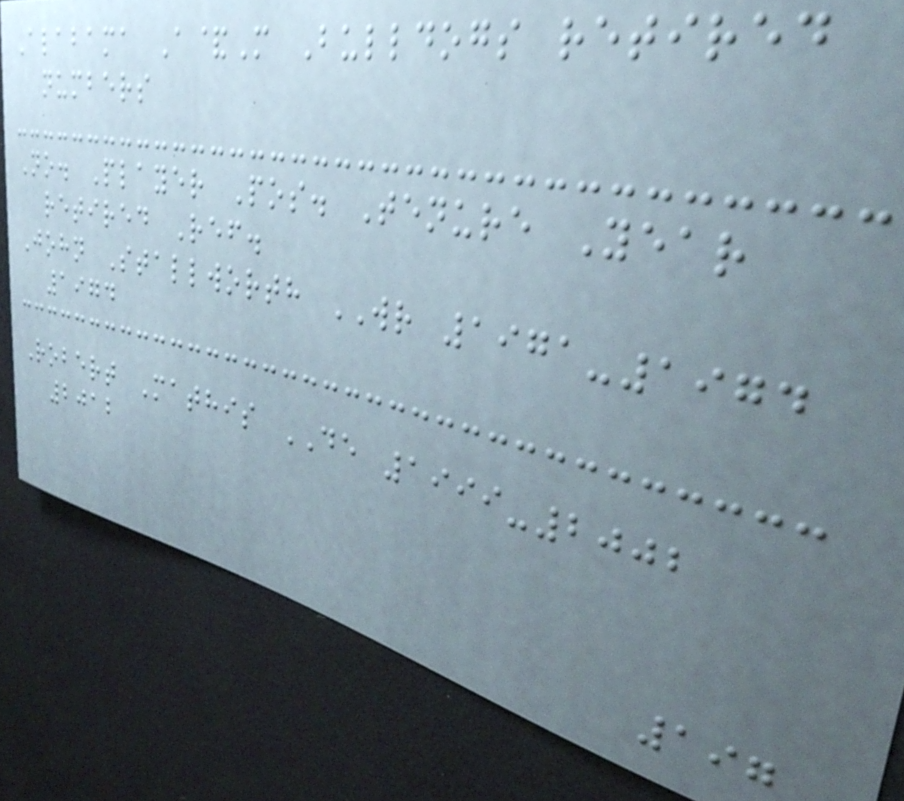Alabama A&M Bulldogs retired
numbers
No. Player Pos. Tenure Year
retired Ref.
John Stallworth WR 1971-1974
1974
Robert Mathis DE 1999-2002
2012
197
